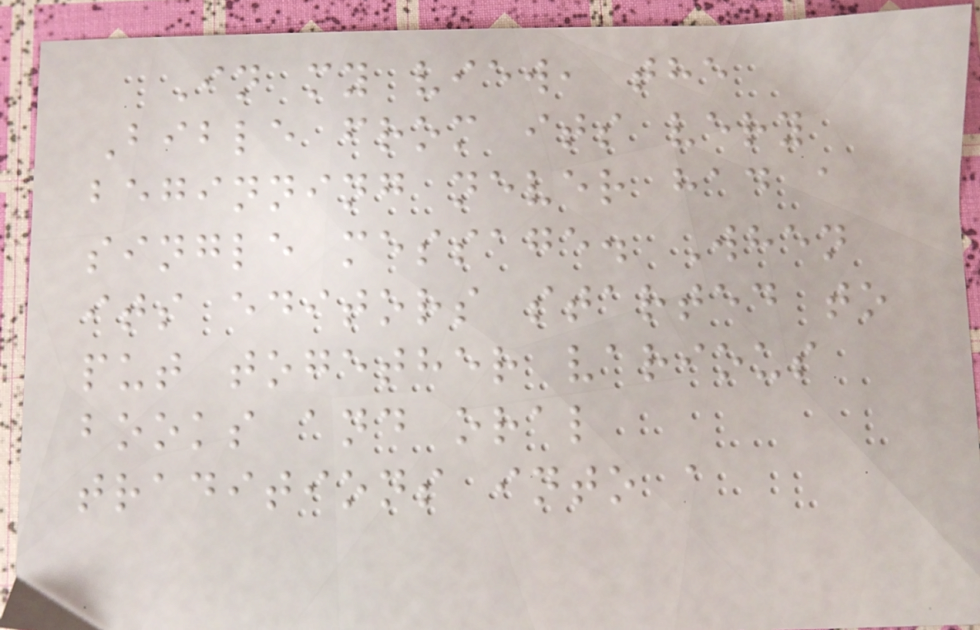In my view, the
Bible from its very
beginning never had a
single message. When
its editors started to
put together various
books and oral
traditions into a
